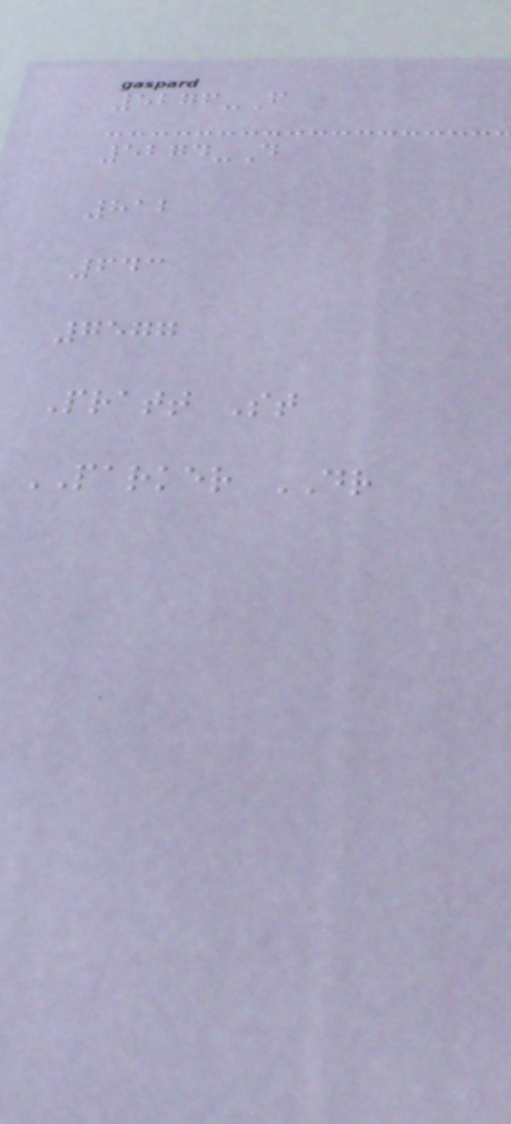5276-F
5274-D
812
643
7577
Pratt St
PARKER DR
